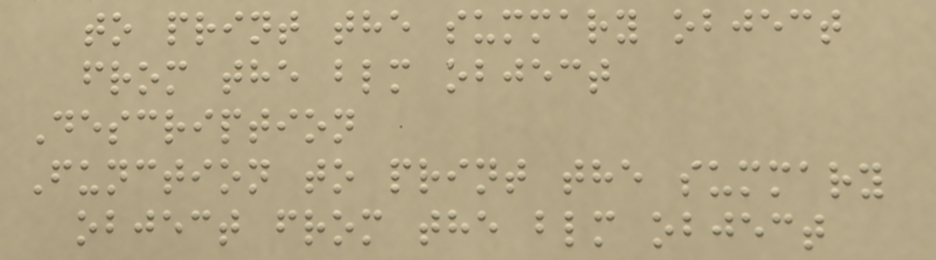to print the summary object
from the blm object
Description
Function to print the summary
object from the blm object
